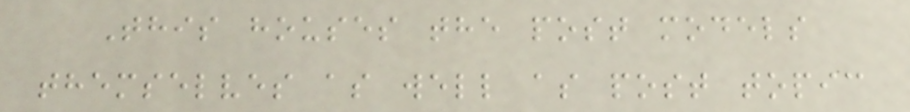This houses the post models
themselves as well as post topic
